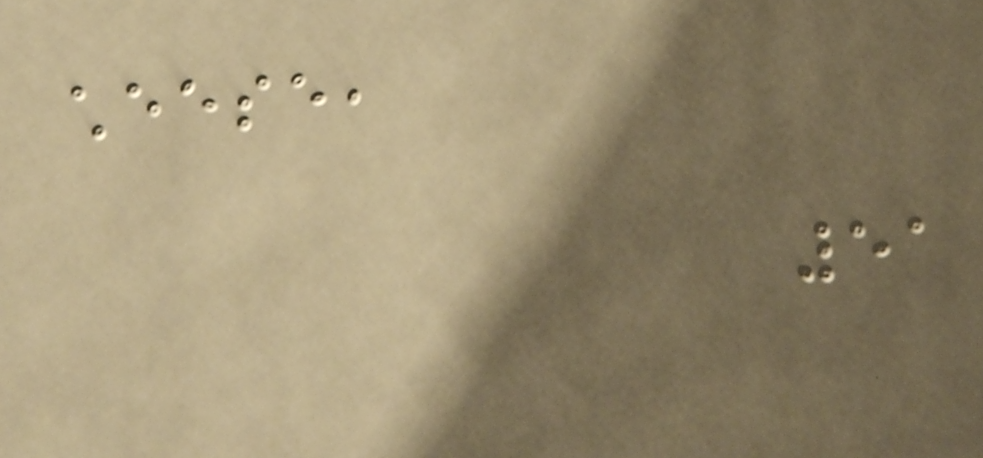cheese,
51
